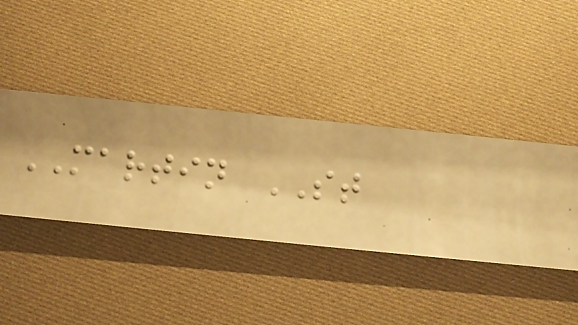MARTIN ST
